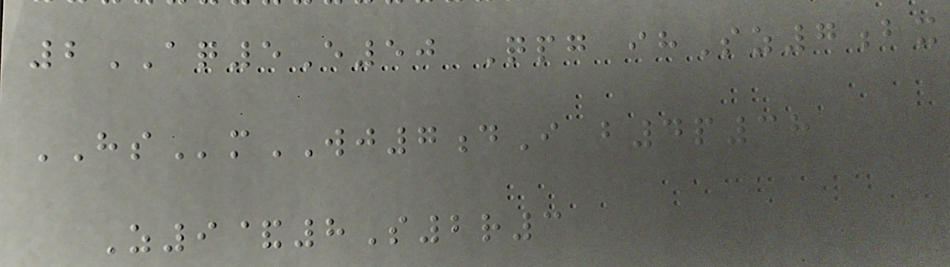2AQ5E50 Qpg ihSz7bx
HSmWJ7dI b4p38
Z9&8S2r3
